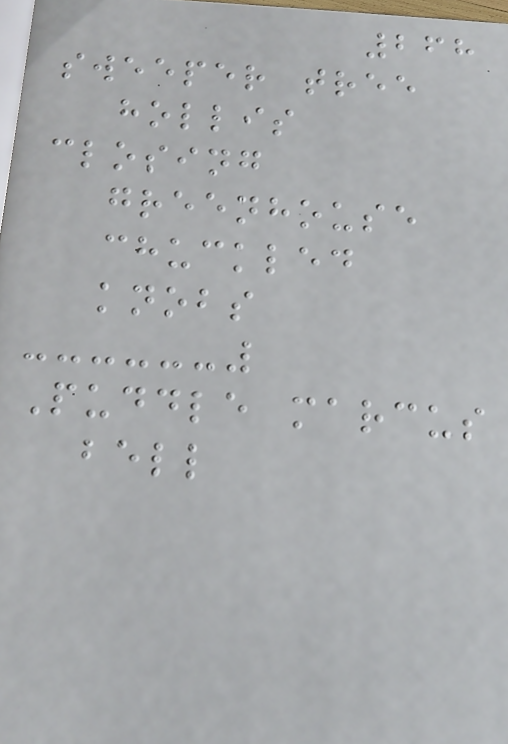268
sweeper tree
hollis
closing
greenhouse
chuckled
knobs
Puddle marcus
bell
